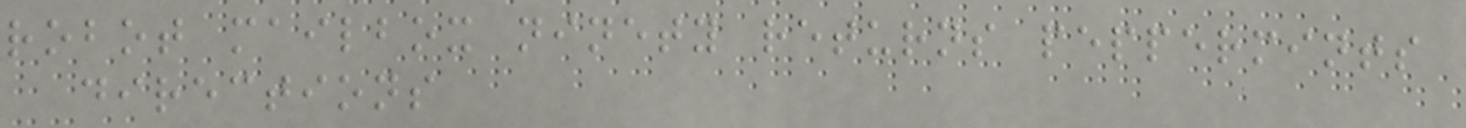robot mailbox ninety returns peppermints
directions
